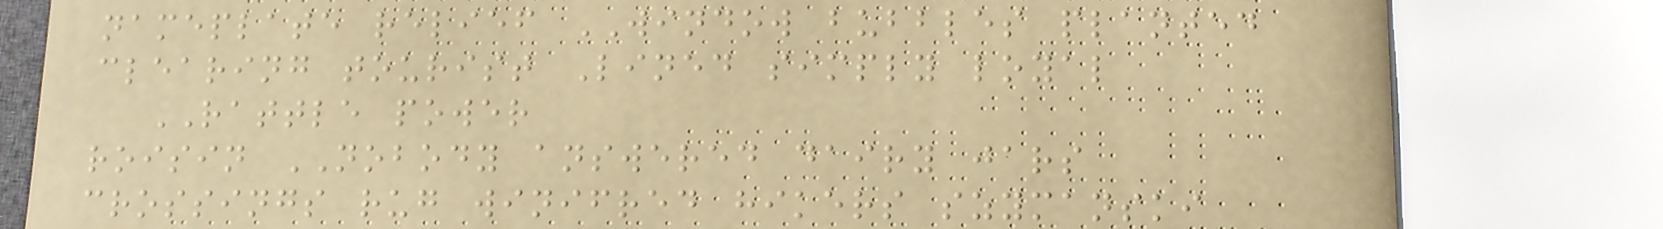nameplate relief WINDOW bubbles planted
clearing tourist Lined simply loyal
RATTLE power
roisin NOBODY answered dairy jars
crossings rug winifred hikers szymanski
